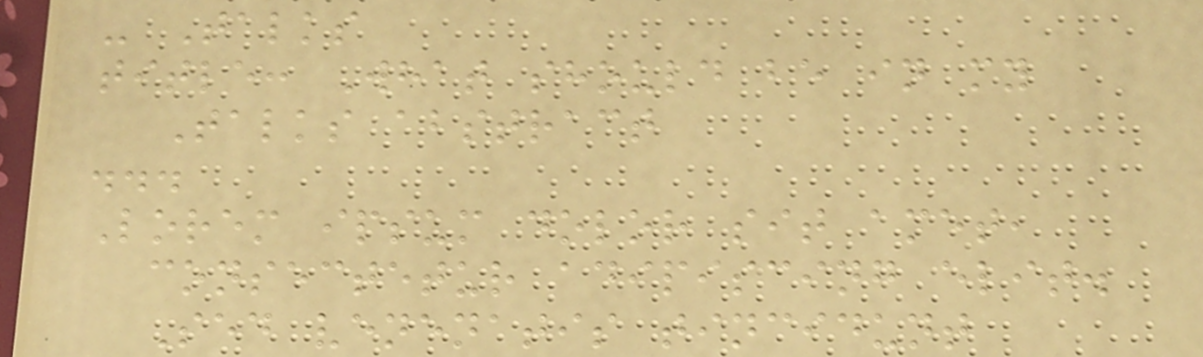- Talks
title: What should be in my
Talks abstract
...
Lorem ipsum dolor sit amet,
consectetur adipiscing elit.
Sed venenatis tincidunt
